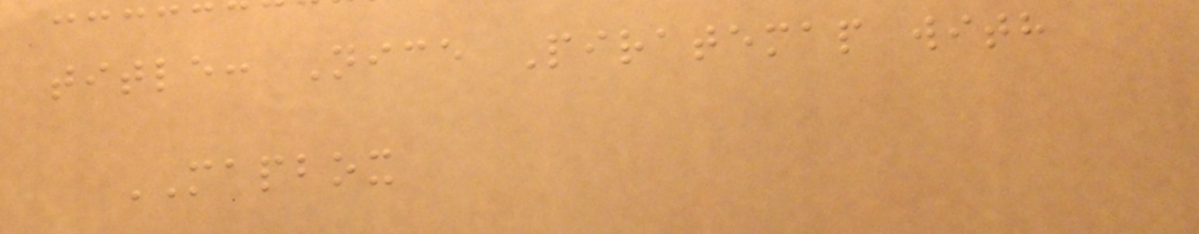title: Nice Piratemap with
MAPBOX
